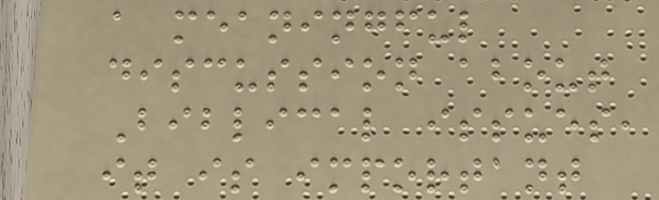a meaningful
discussion about
Biblical issues,
it is important
